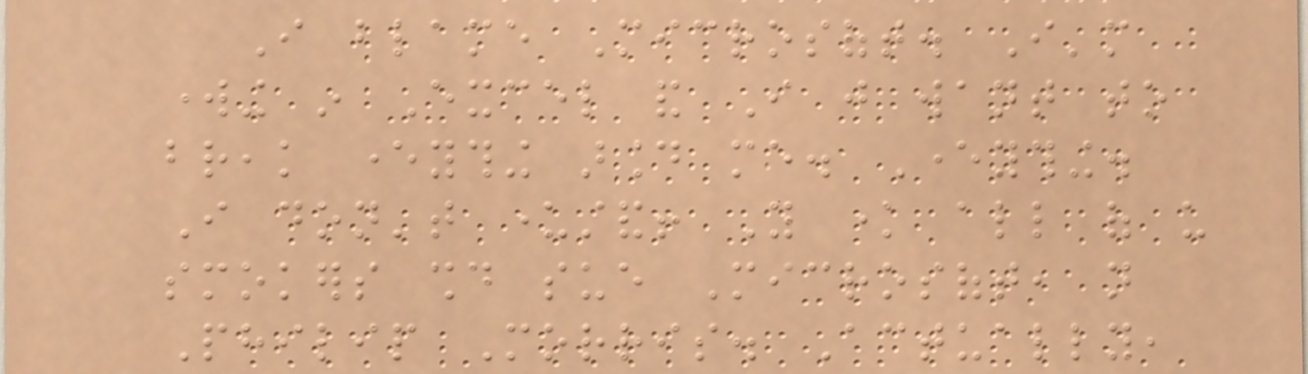I blame Microsoft. I'm
working in Excel and I just want to
break everything around me. Everything.
I don't understand! You know all of us
smokers should sue Microsoft, not
Philip Morris. Actually,
